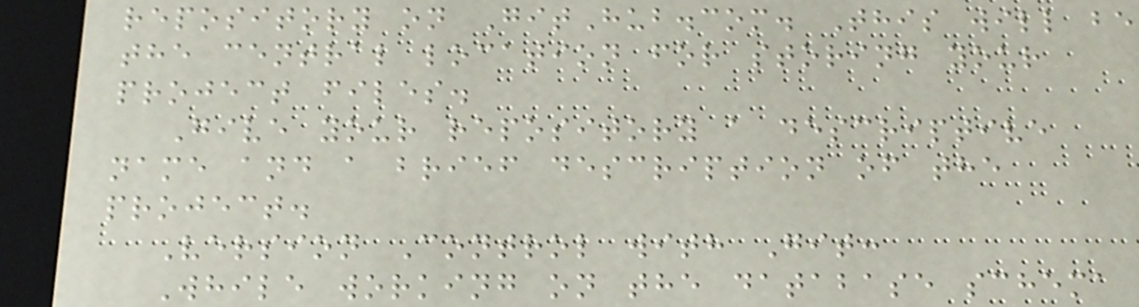repository on GitHub.com. This will be
the central location for storing your
project files.
Give your repository a descriptive
name and a brief description of the
project.
Version Control with Git:
While working on the database schema
